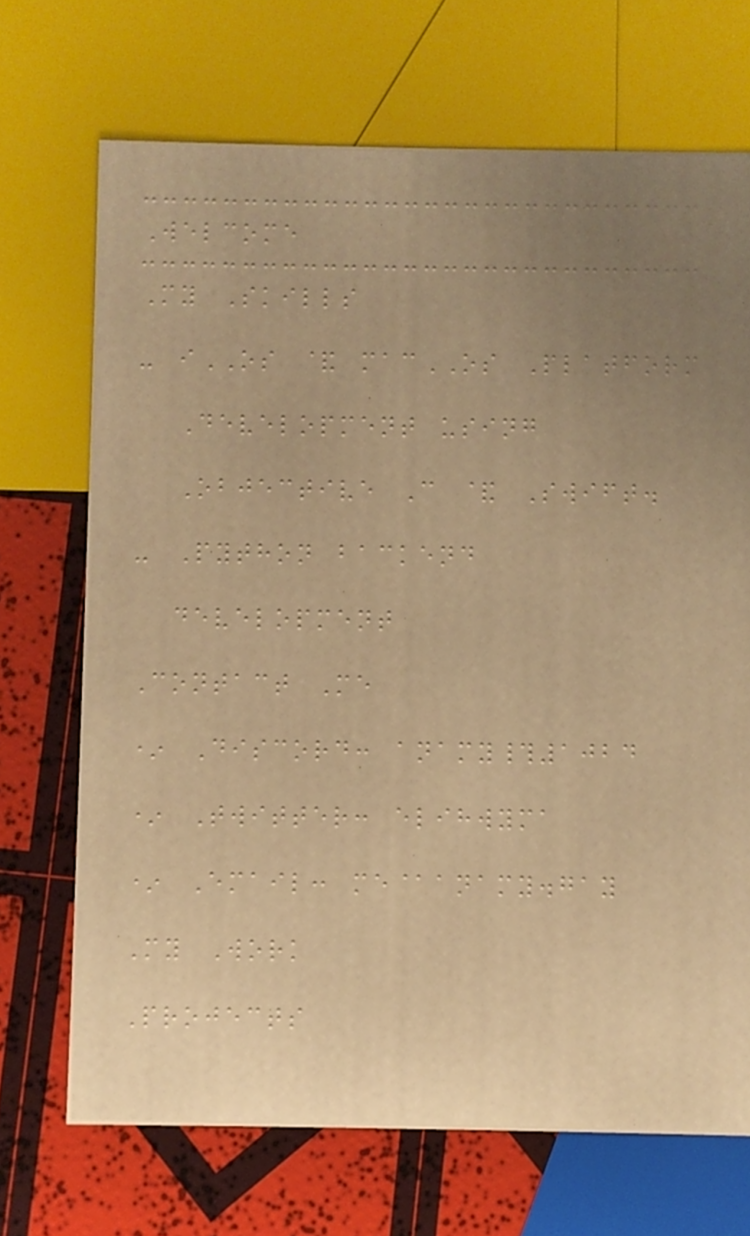Welcome
My Skills
- iOS & macOS Platform
Development using
Objective C & Swift.
- Python backend
development
Contact Me
* Discord: anamy#1024
* Twitter: elihwyma
* Email: me@anamy.gay
My Work
Projects
